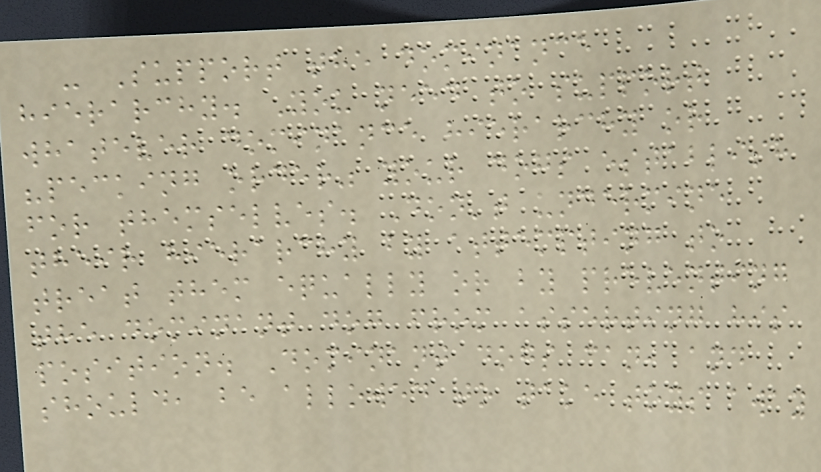- Support the dominance
hierarchy. You need to support
whatever dominance hierarchy or
"pecking order" your dogs establish
for themselves. Don't undermine
their hierarchy by attempting to
treat them equally or by preventing
the dominant dog from asserting his
position. Dominant dogs can, and
should, be allowed to take toys away
